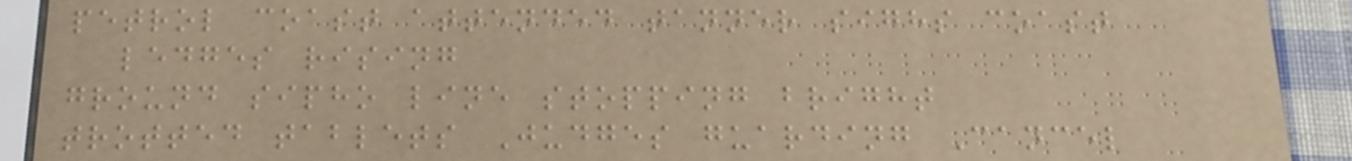petrol coast attended tanner sighs coast
ledges rising
ground sipho line stopping bright
trotted tablets Judges guarding Cancel
